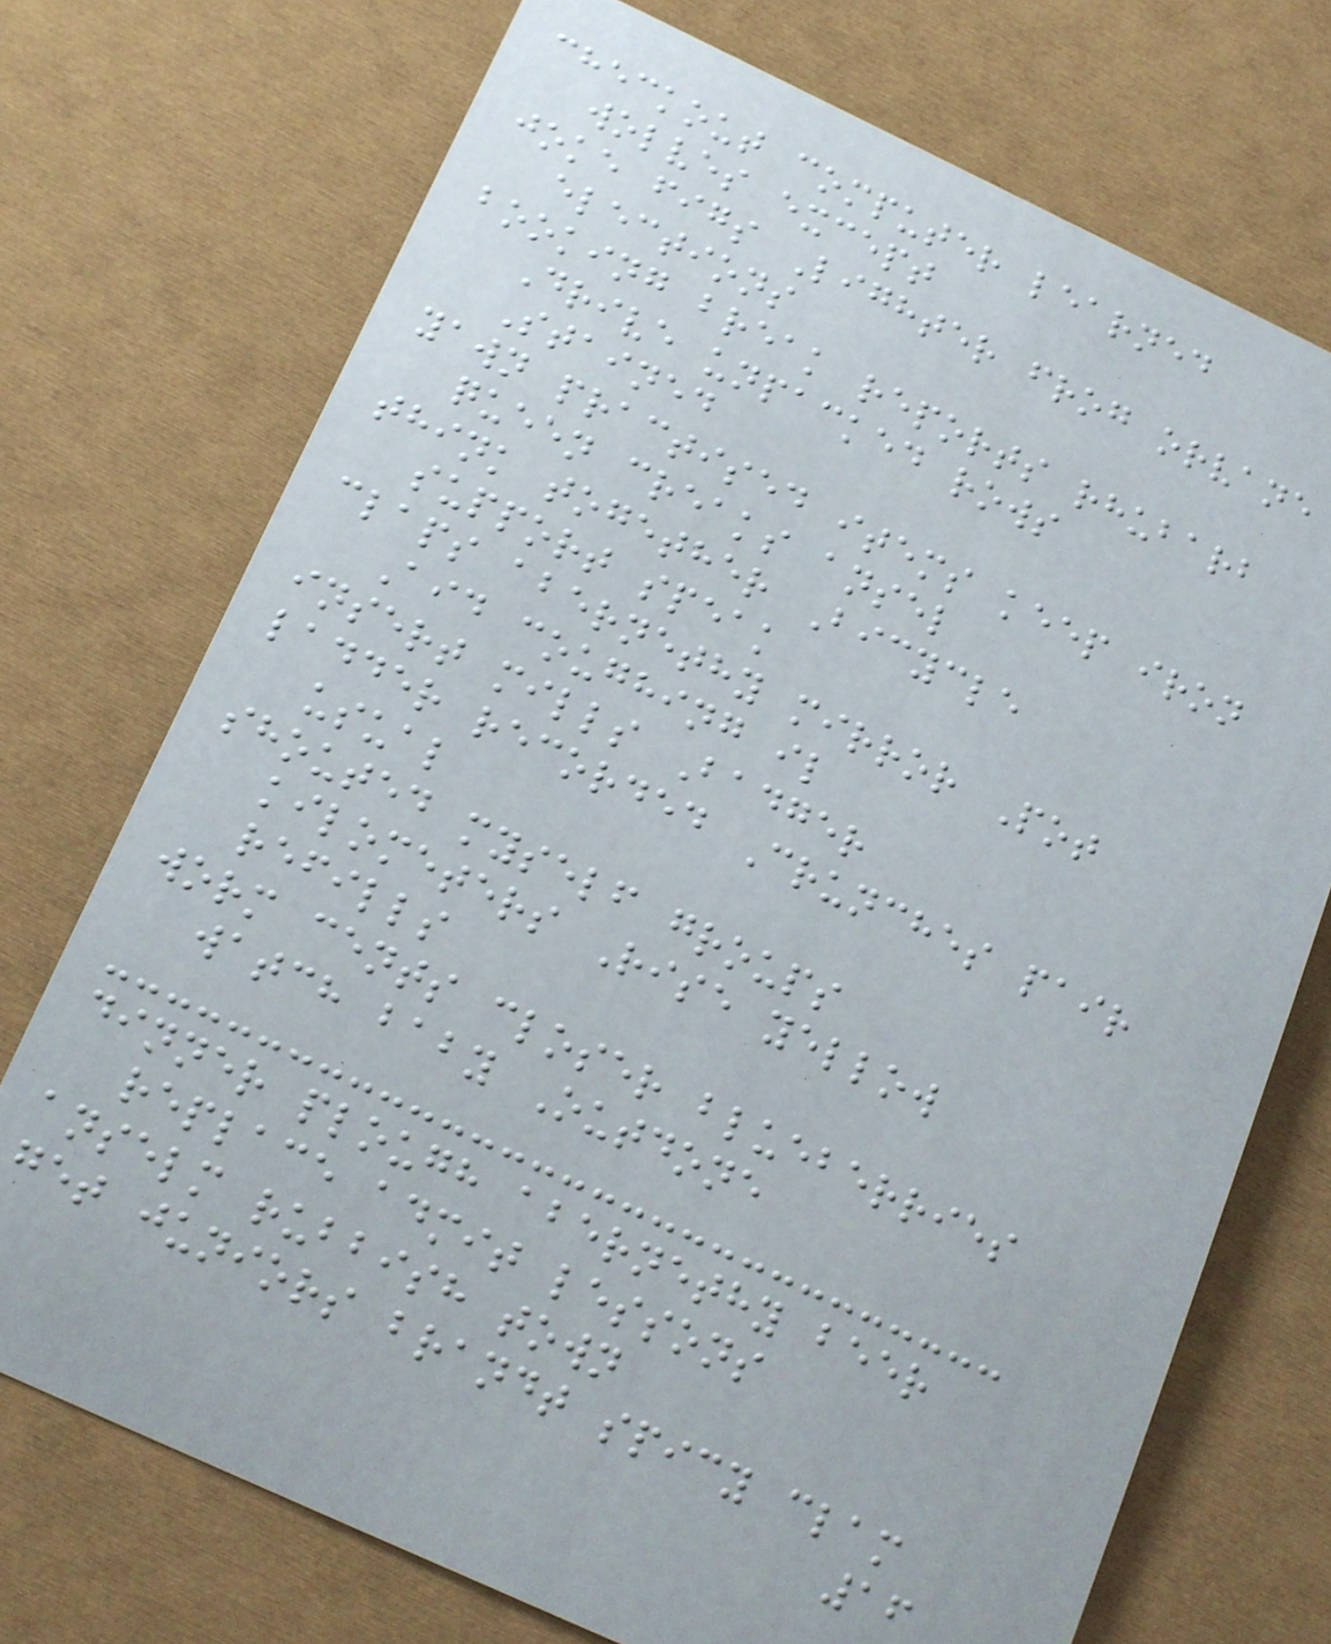checkout computer learned
wolves except
joke figs Lighter frog orvane
elections
booking break reports rhubarb
Drive unpacked rows
Stained
yawn practised items keep iron
queen creaks ansel
think together Bicycle
support speak
claps abernethy mirror Pot
Aid coughing il
insert mills Badger
ladder recorded Crunches pair
usual
shouted myself groups
kilometers Rise yellow
refills
worm cents closer blueberries
watch baby Outdone
dinner plough abernethy beer
replace admit lessons
anselm rubbish town
get juniors brandt spicy clam
16
